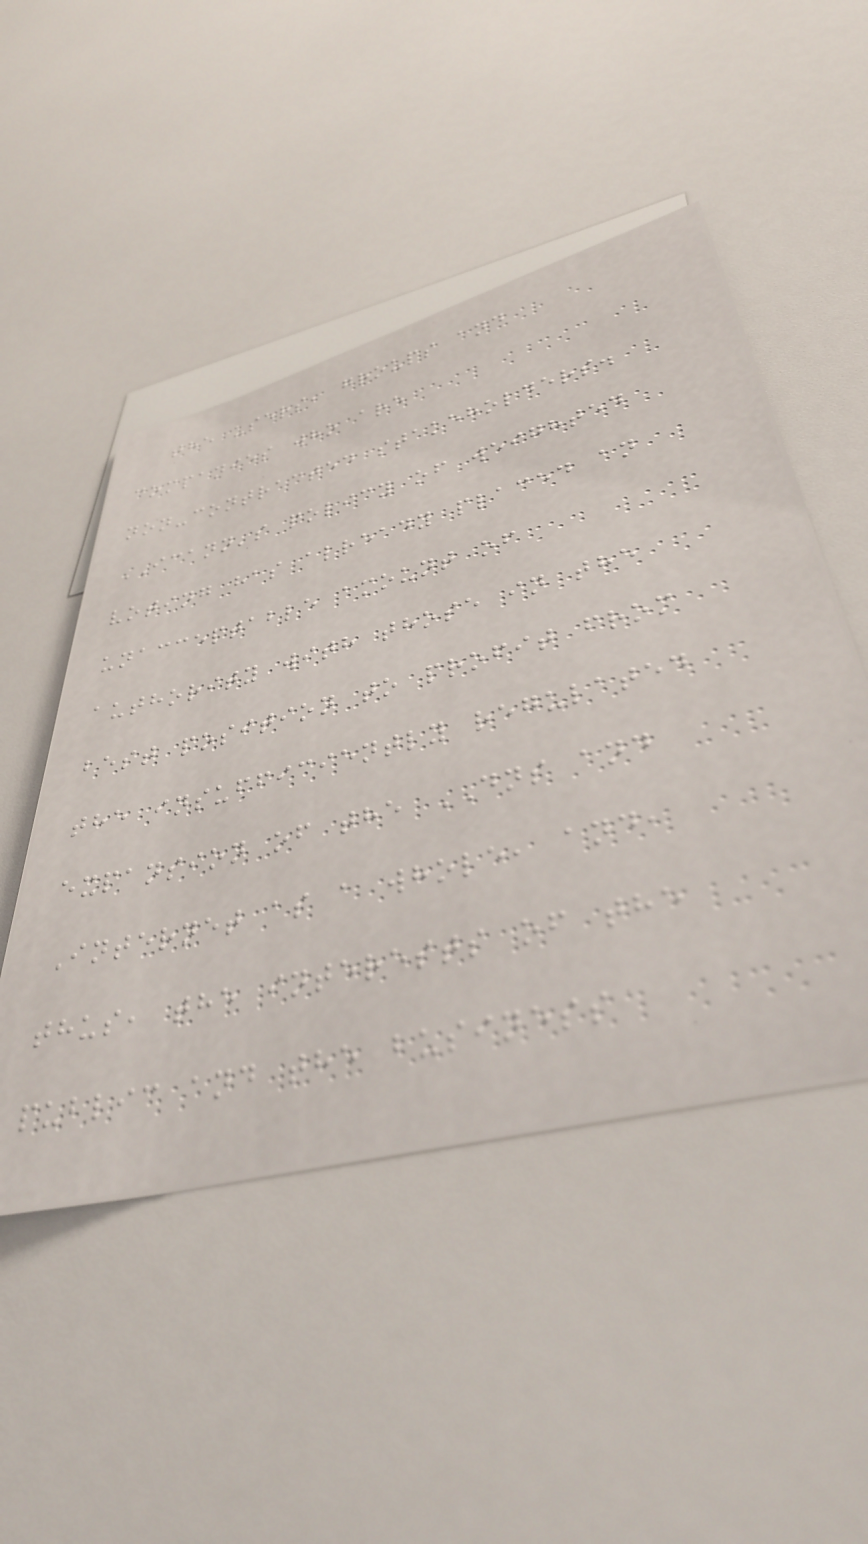the users, groups and
companies who are
non-contracted stakeholders.
ICANN's policy of weighted
voting has already placed an
unacceptable amount of
authority with those in the
best position to profit from
the insufficiently regulated
expansion of the DNS and
Internet as a whole, and,
thus, the interests of the
public and the business
